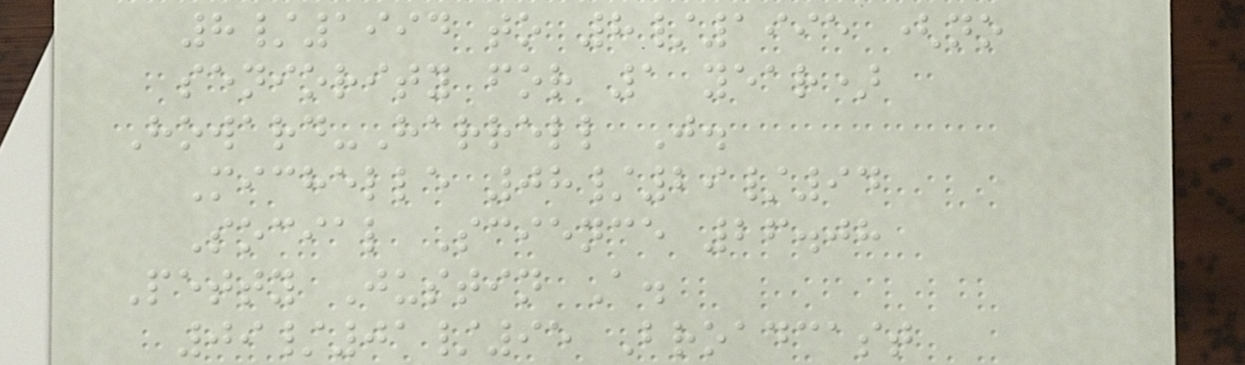8/1994 to 8/1995 (no
seniority for 1 year)
Howard-Harrell J.
Michelle 08/29/94
Social Science 26.08
Petty Justin A.
09/01/95 Broadcast
